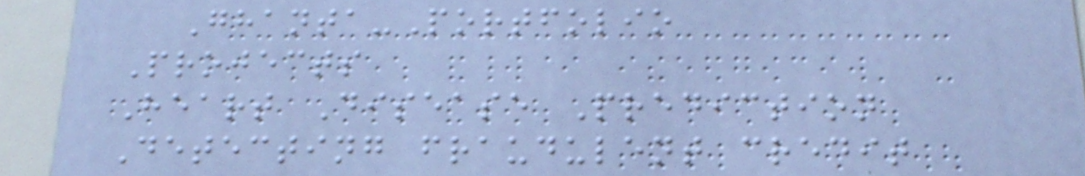Ghanta-Portfolio
Projects
Heart Disease Prediction
Detecting fraudulent credit
